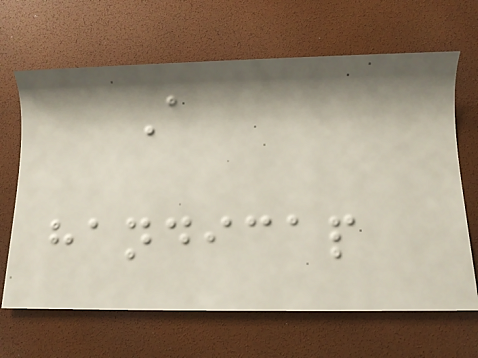A
handicap
